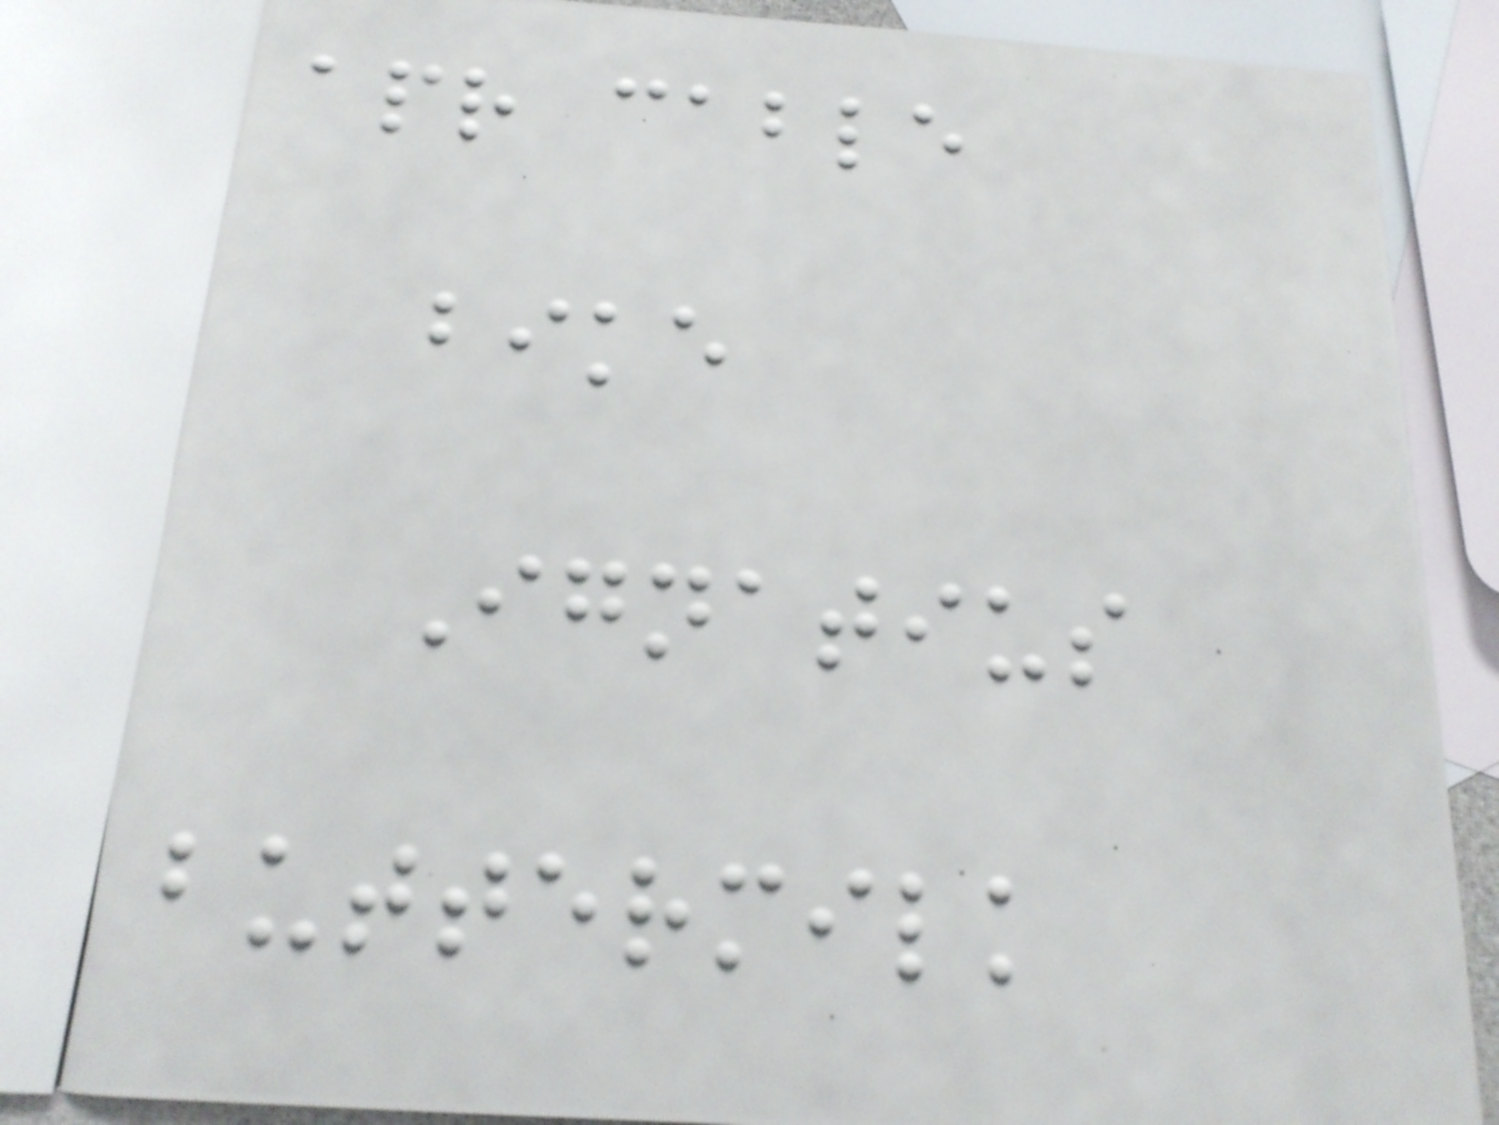apr cable
bike
Ignatius
buttermilk
